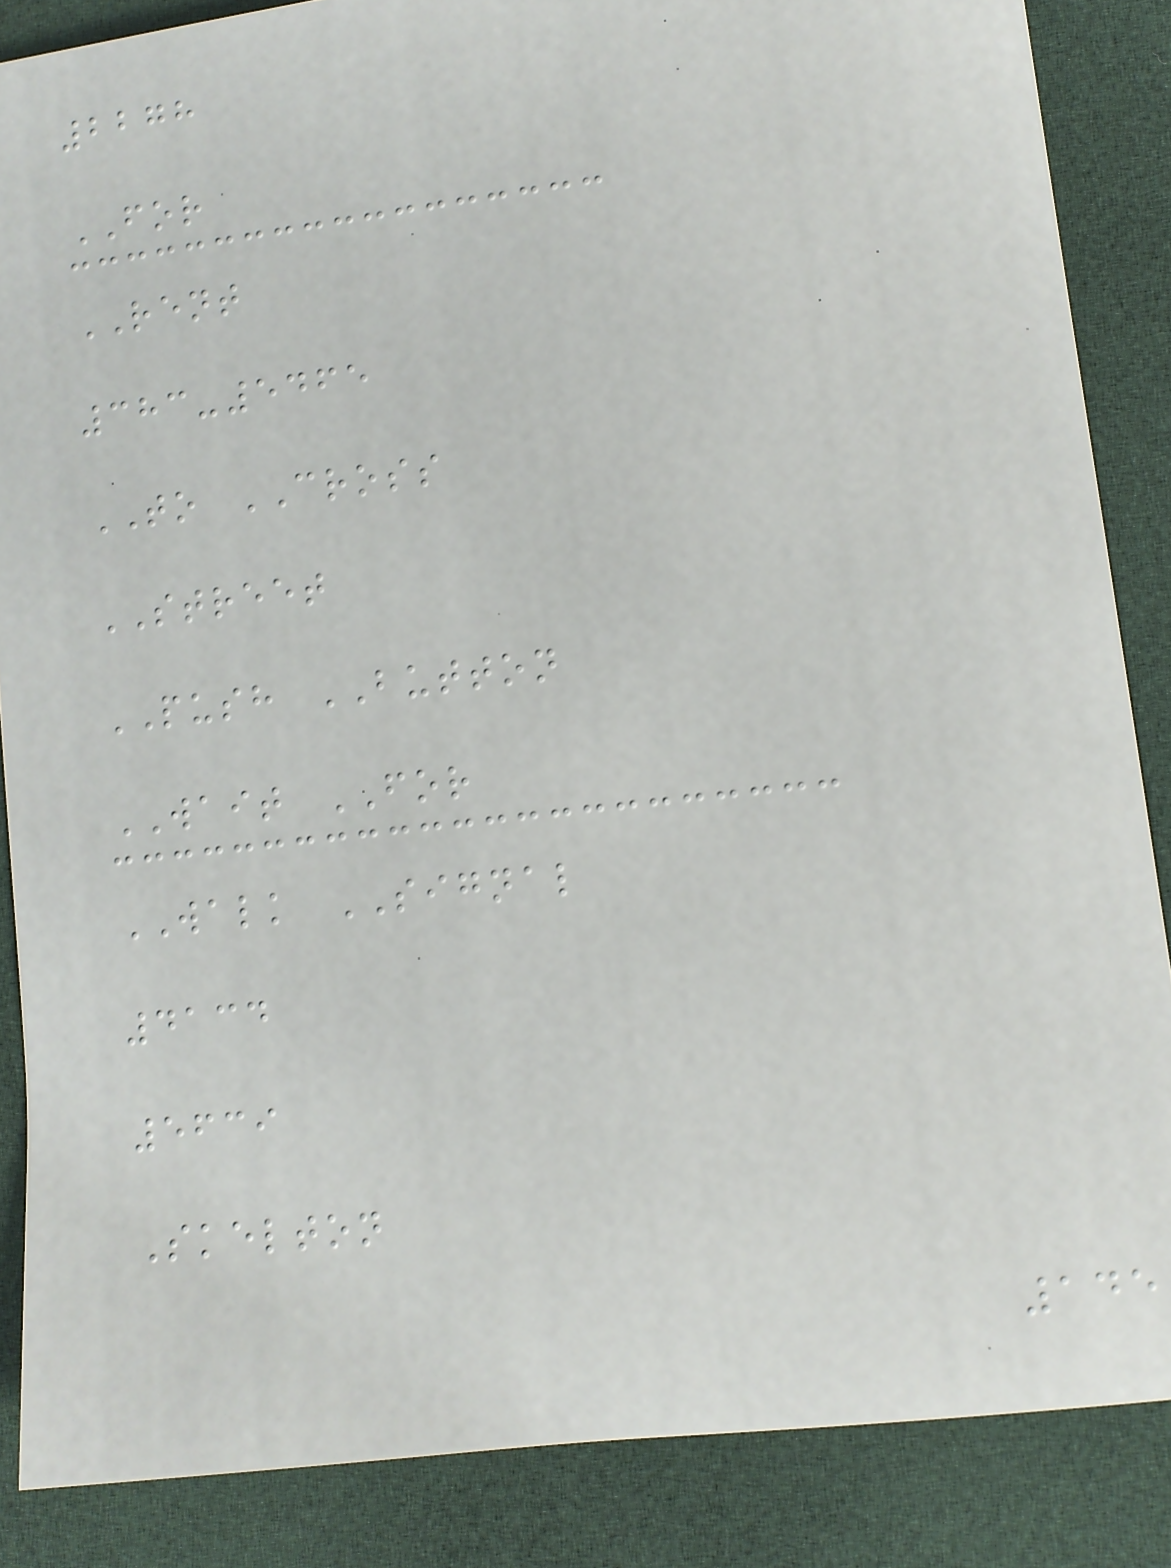2278
FOR
RENT
383-5465
TO CROSS
STREET
PUSH BUTTON
WAIT FOR
WALK SIGNAL
4134
5639
Skelton
145
